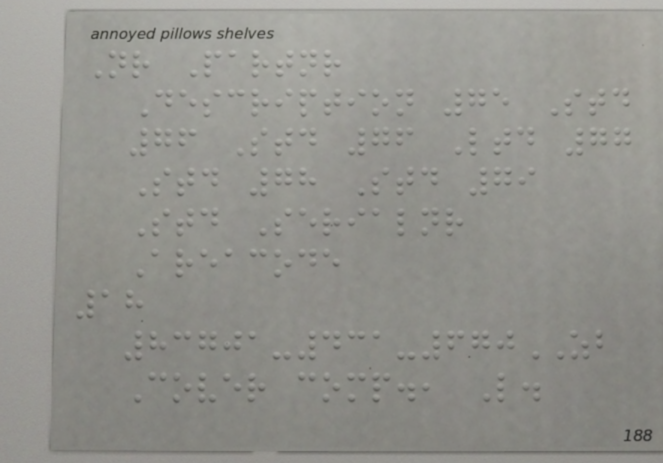Nr Partnr
Description 75 Std
76 Std 76 Ltd 77
Std 78 Std 79
Std Serialnr
Areacode
18
83701-431-670ZB
Cover comp., L.
